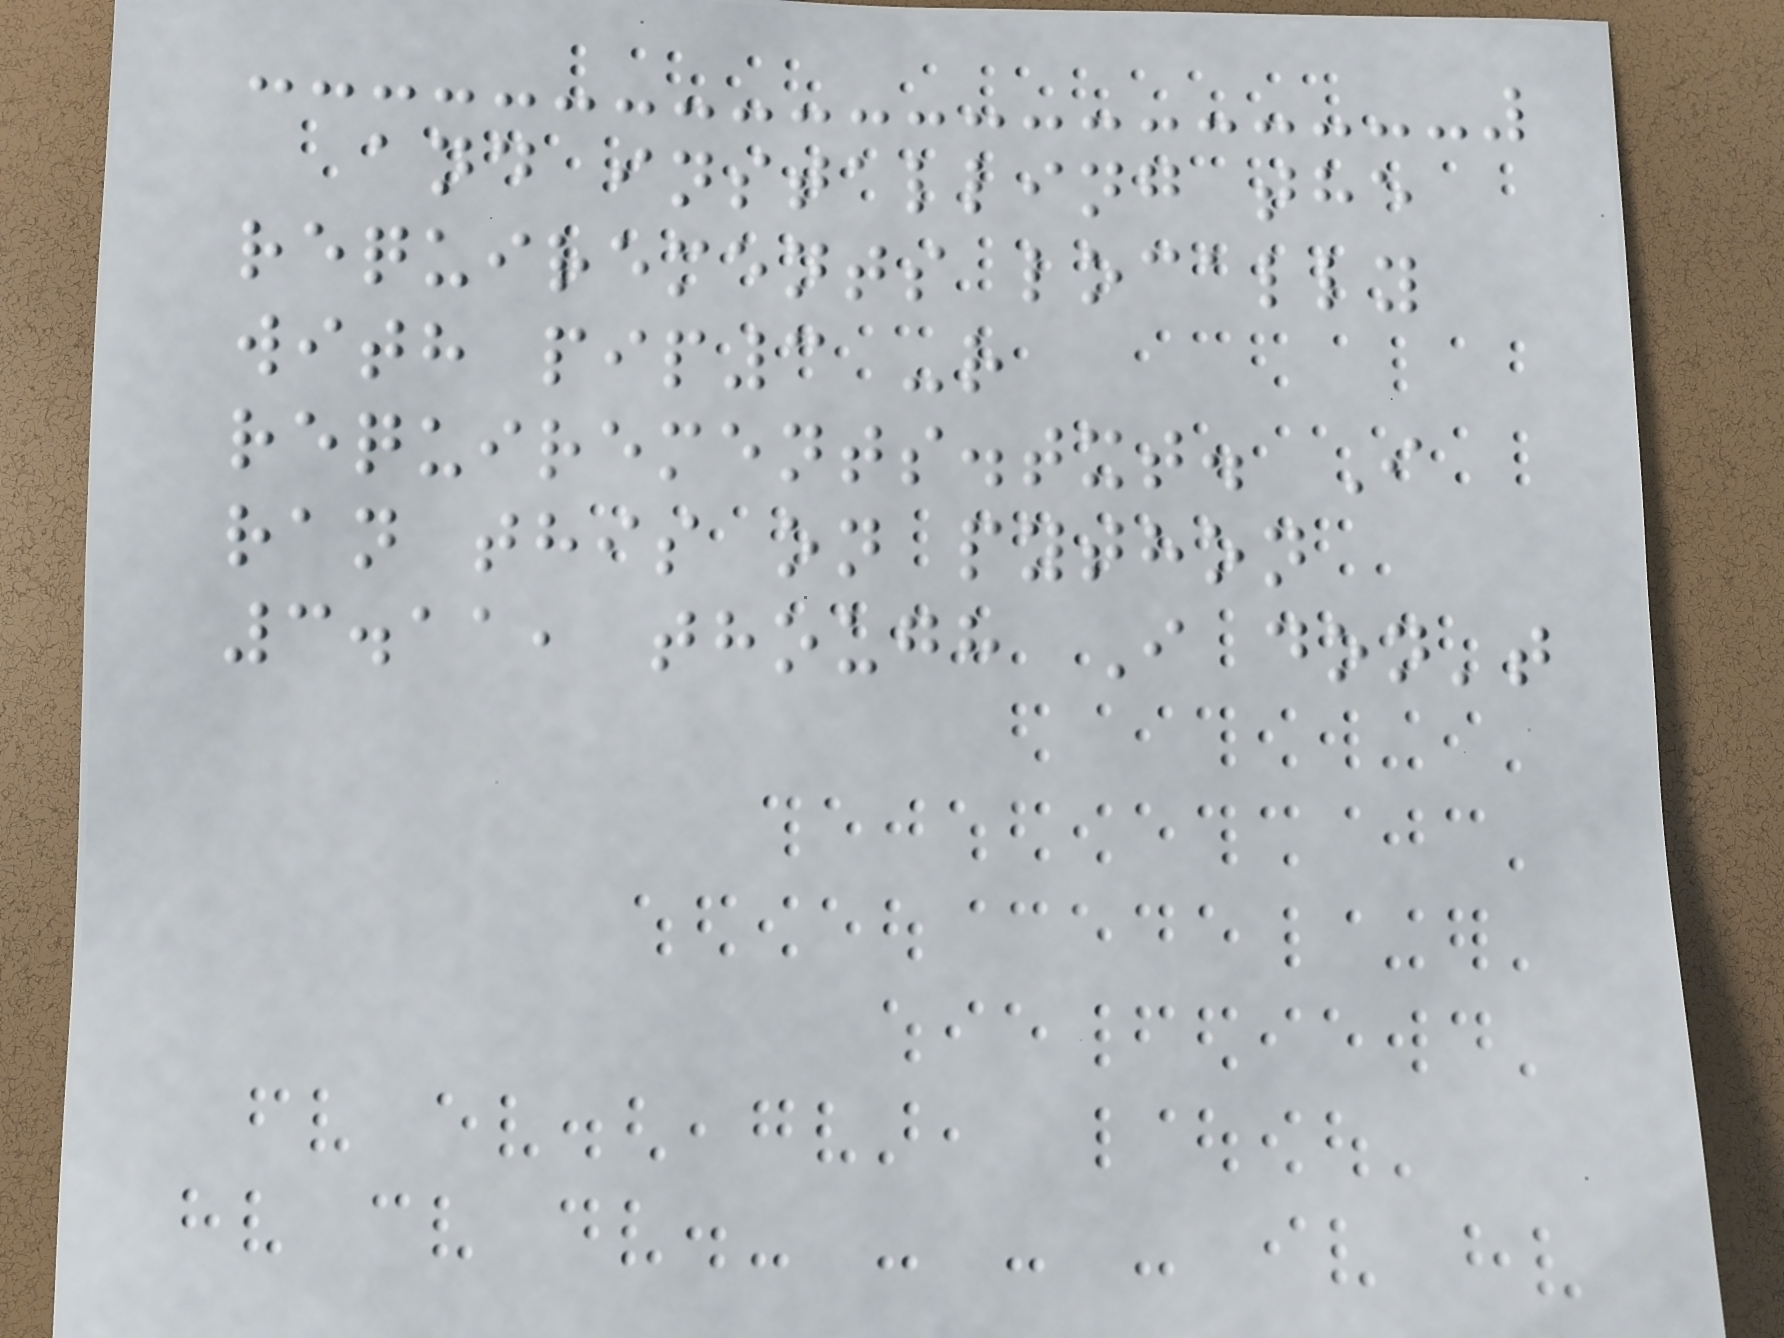and installing the
requirements locally
with pip3 -r
requirements.txt. I
ran this on python
3.11, though I don't
